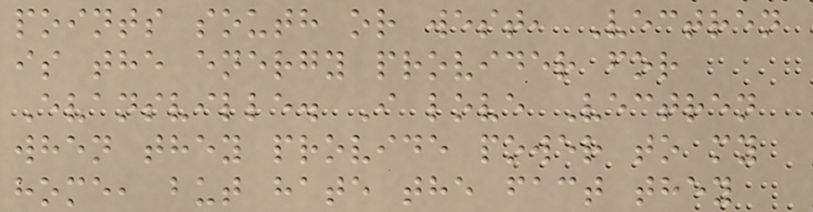points south or west, Vectren
is the energy provider for
Evansville. I love Vectren
when they provide power to my
home, but hate the fact they
